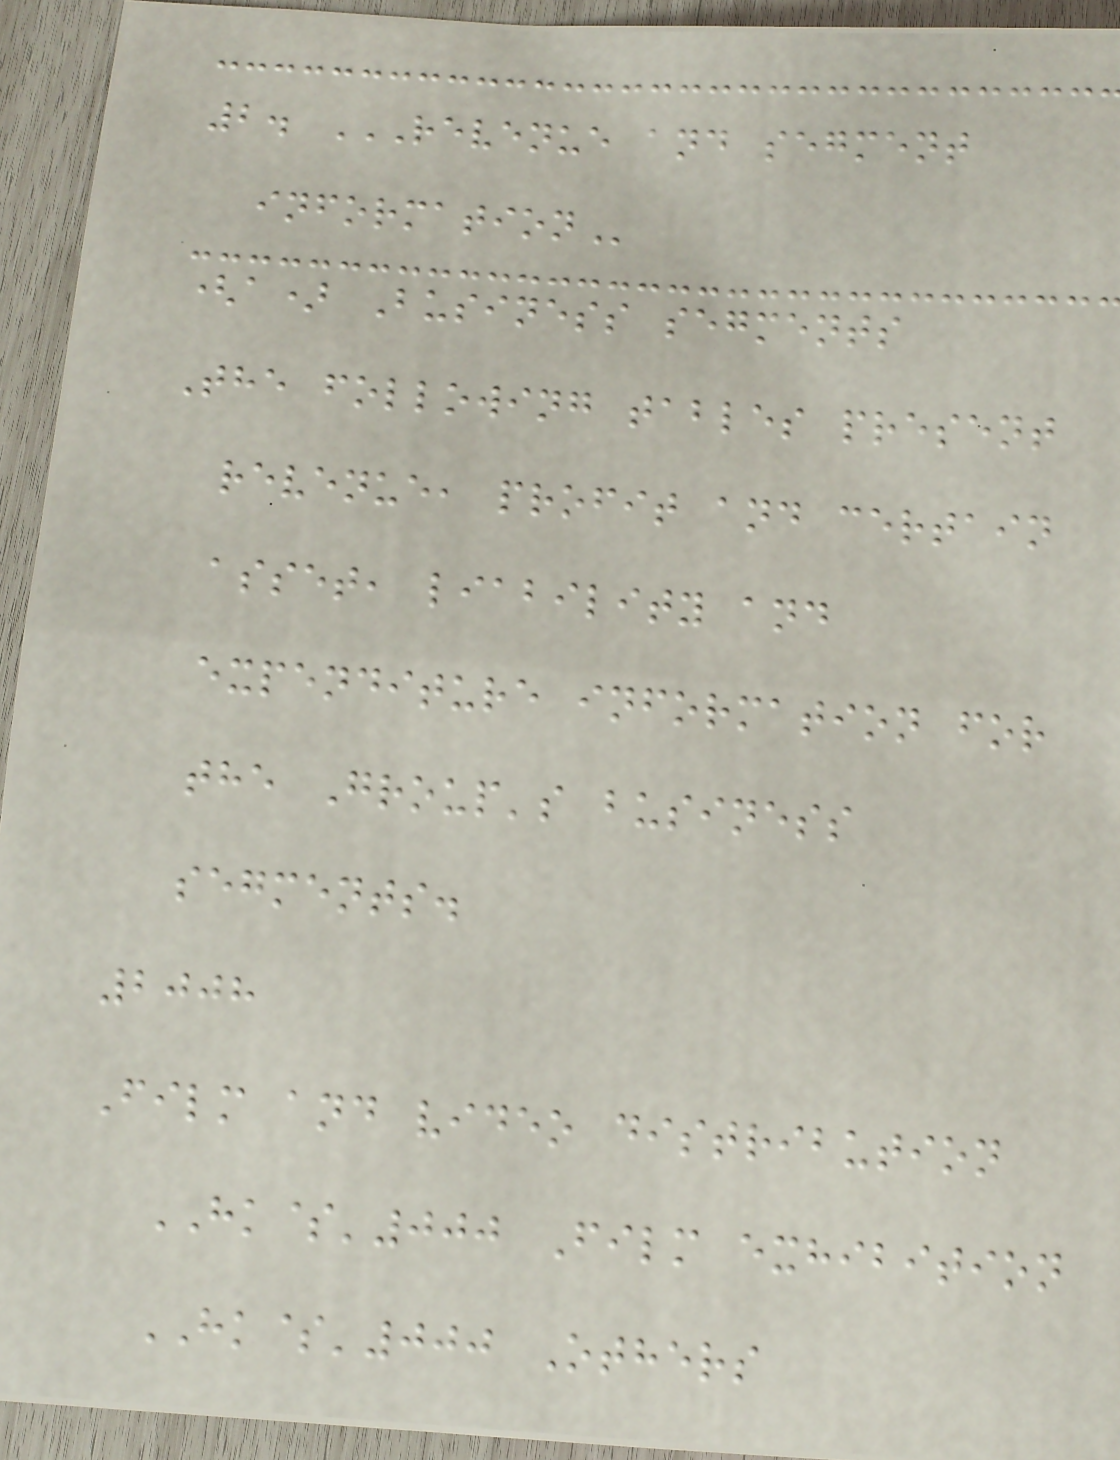2. REVENUE AND SEGMENT
INFORMATION
(a) Business segments
The following tables present
revenue, profit and certain
asset, liability and
expenditure information for
the Group's business
segments.
2008
Film and video distribution
HK$'000 Film exhibition
HK$'000 Others
